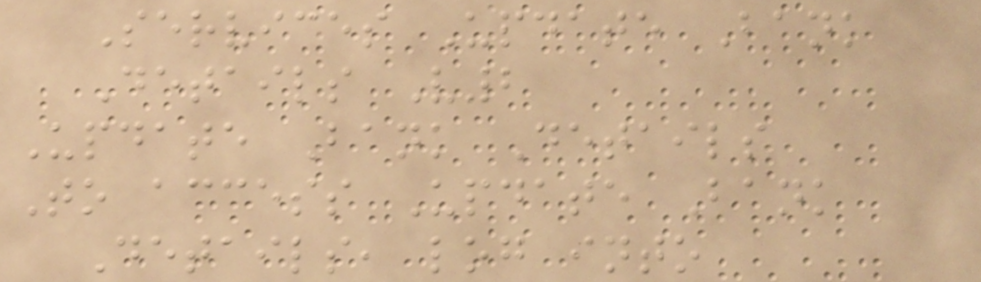Services Update Bank
Details V2
Update Bank Details
To access Update Bank
Details, log into
